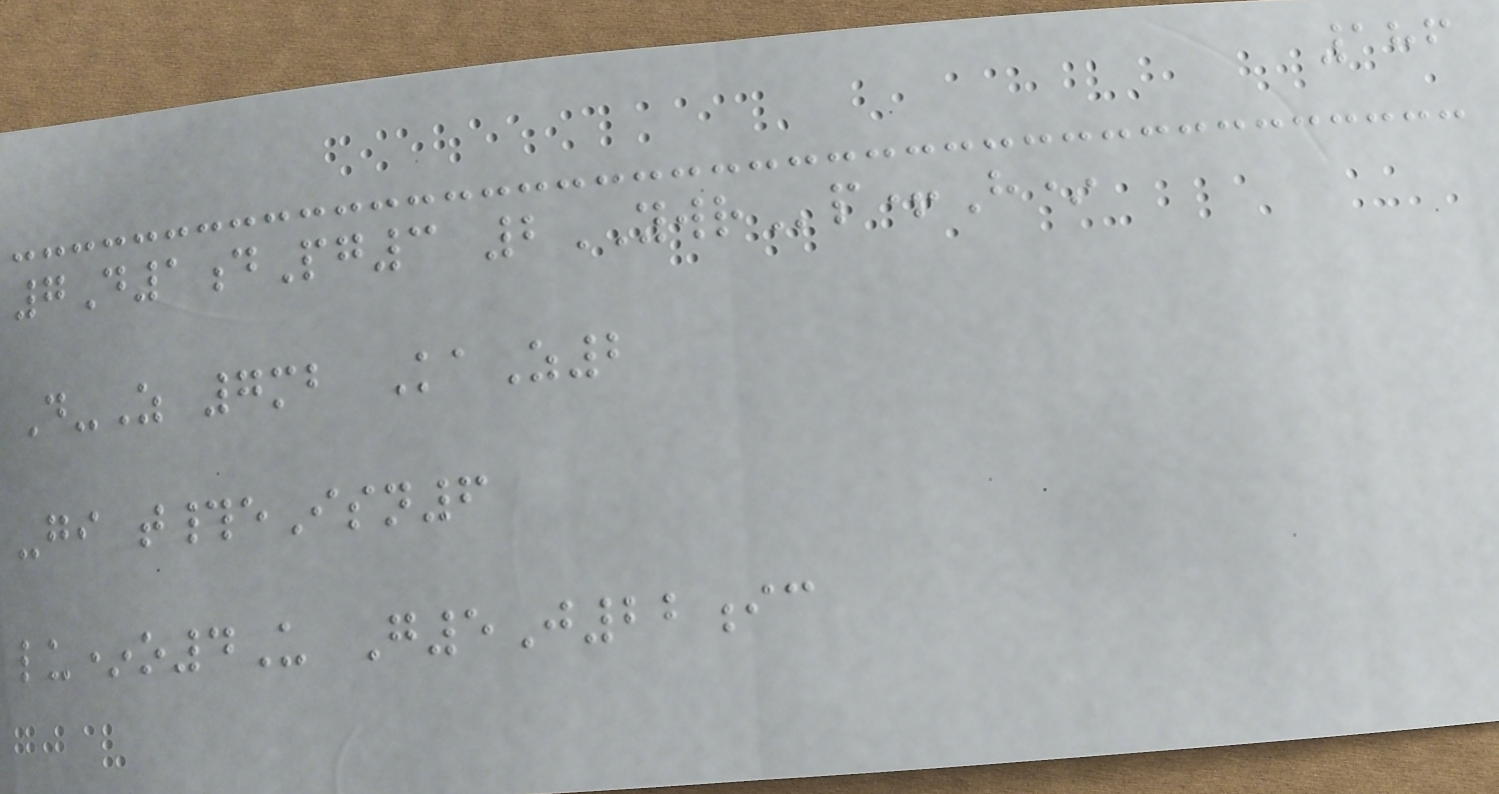186
7D1dPg3 2YWRp+H*
D-Z 7mb KaZ2
-gi t#eIsn6
lu*o4U G5J22ic
